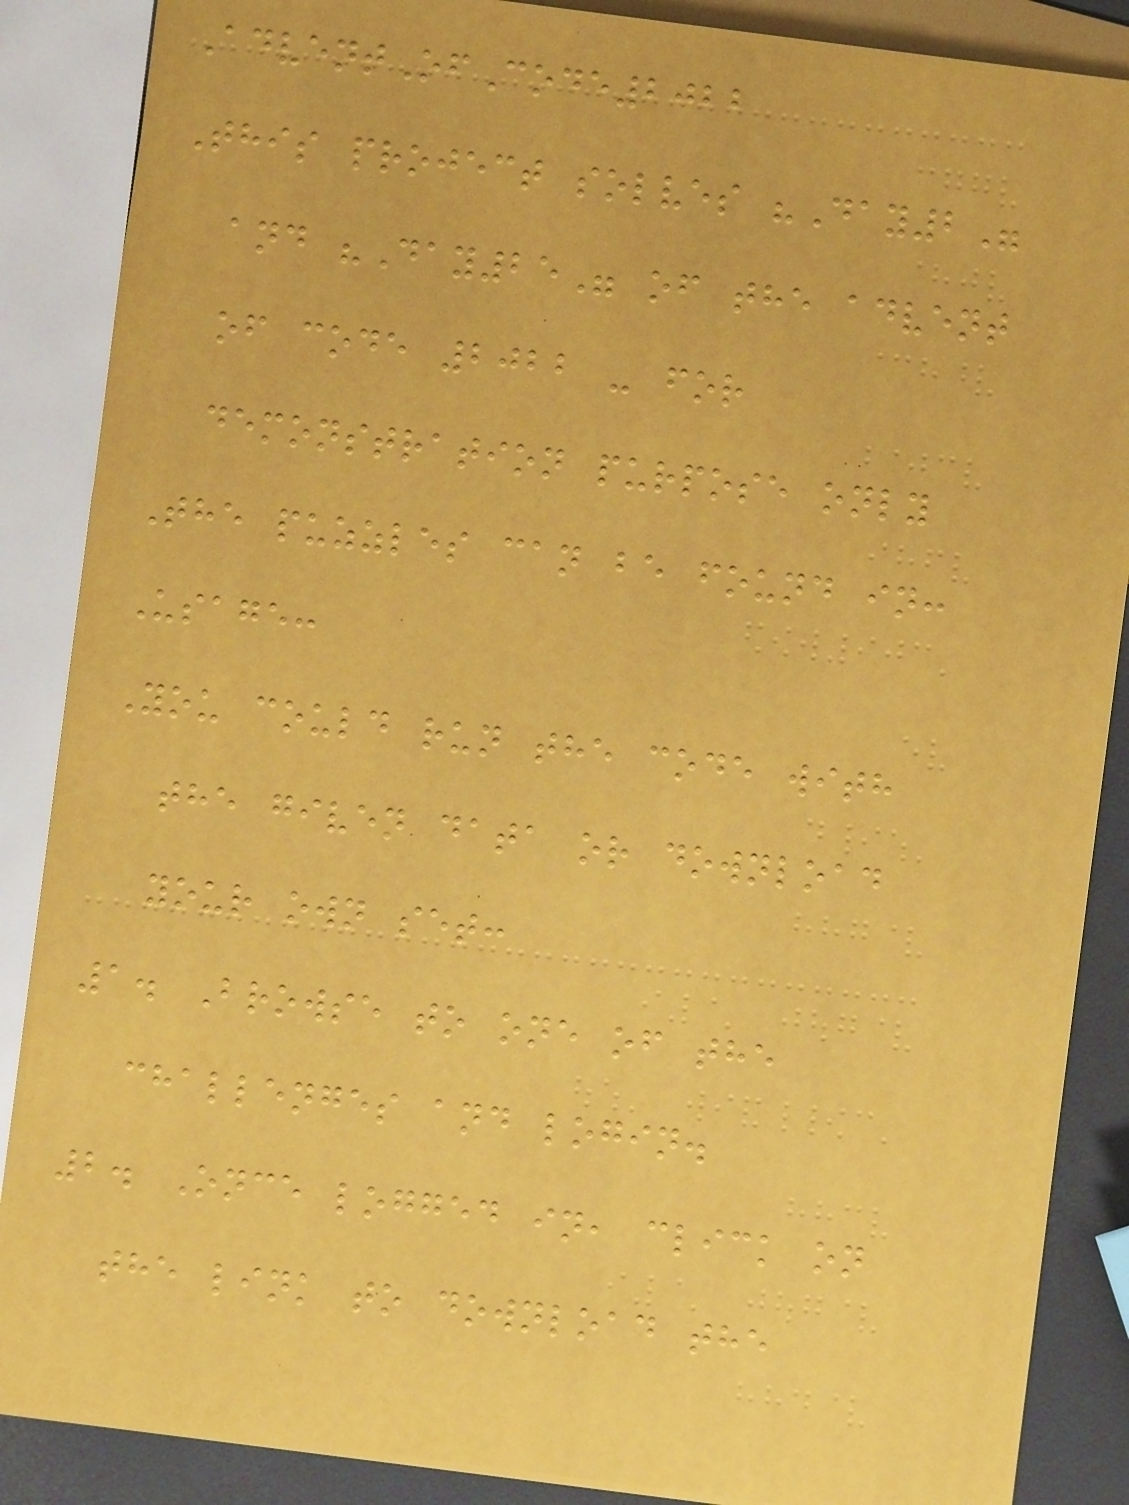AdventOfCode2022
This project solves "Day2"
and "Day25" of the advent
of code 2022 - for
demonstration purpose only
The puzzles can be found in:
Usage:
You could run the code with
the given data or download
your own set:
1. Browse to one of the
challenges and login.
2. Once logged in, click on
the link to download the
